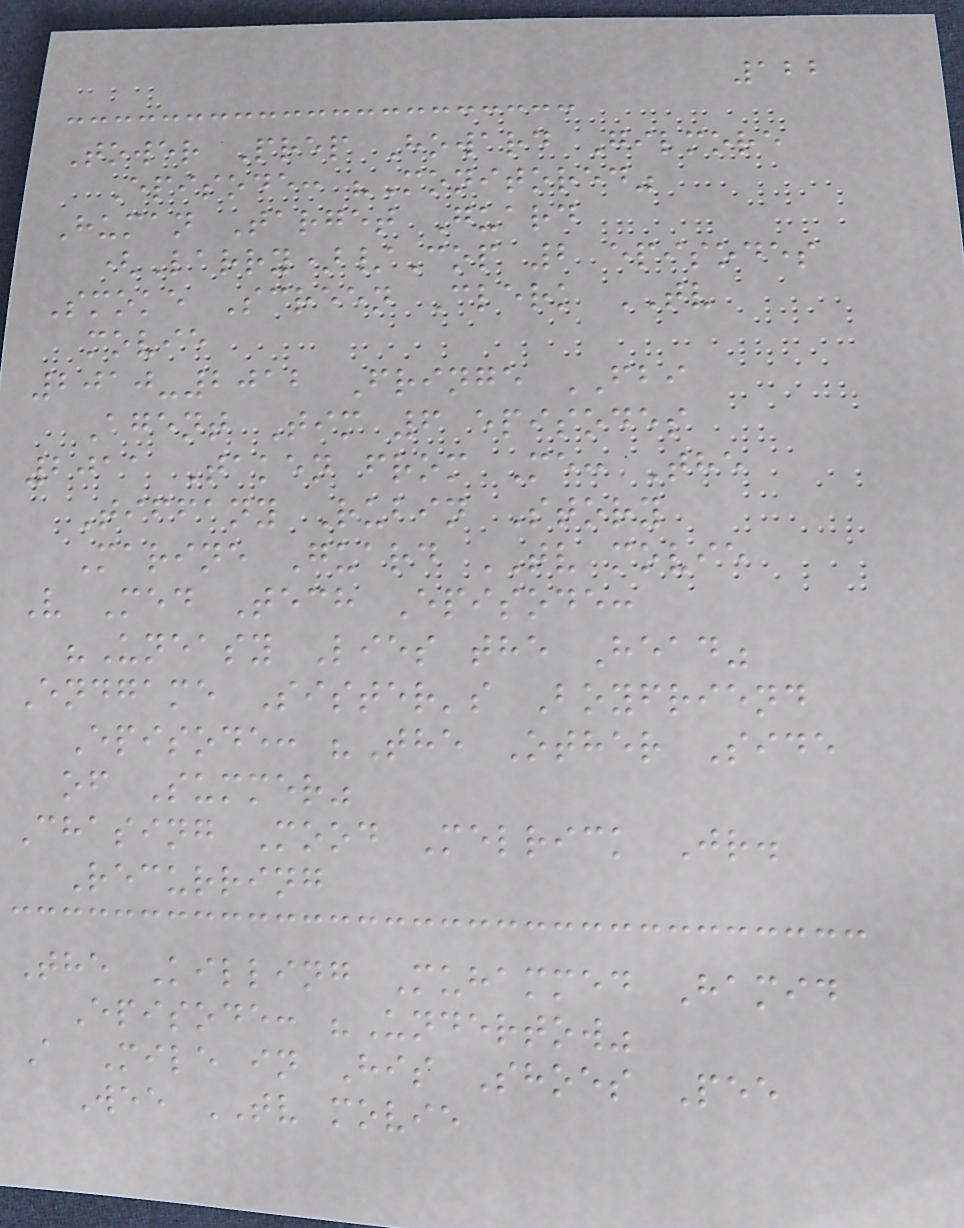122
Tower Prep Howard Gilmore
Episode: "Monitored"
Human Target Guard
(Larry)/Cop 2 episodes
Smoke Screen Clerk TV
movie
2010-2012 Fringe FBI
Agent Tim 6 episodes
2011 Taken from Me: The
Tiffany Rubin Story
Marine Guard TV movie
V Med Tech Episode:
"Uneasy Lies the Head"
Endgame Sister's Boyfriend
Episode: "The Other Side
of Summer"
Chasing Mood Melrick Jr.
Recurring
The Killing Muhammed Hamid
Episode: "Undertow"
A Mile in His Shoes Pee
Wee TV movie
